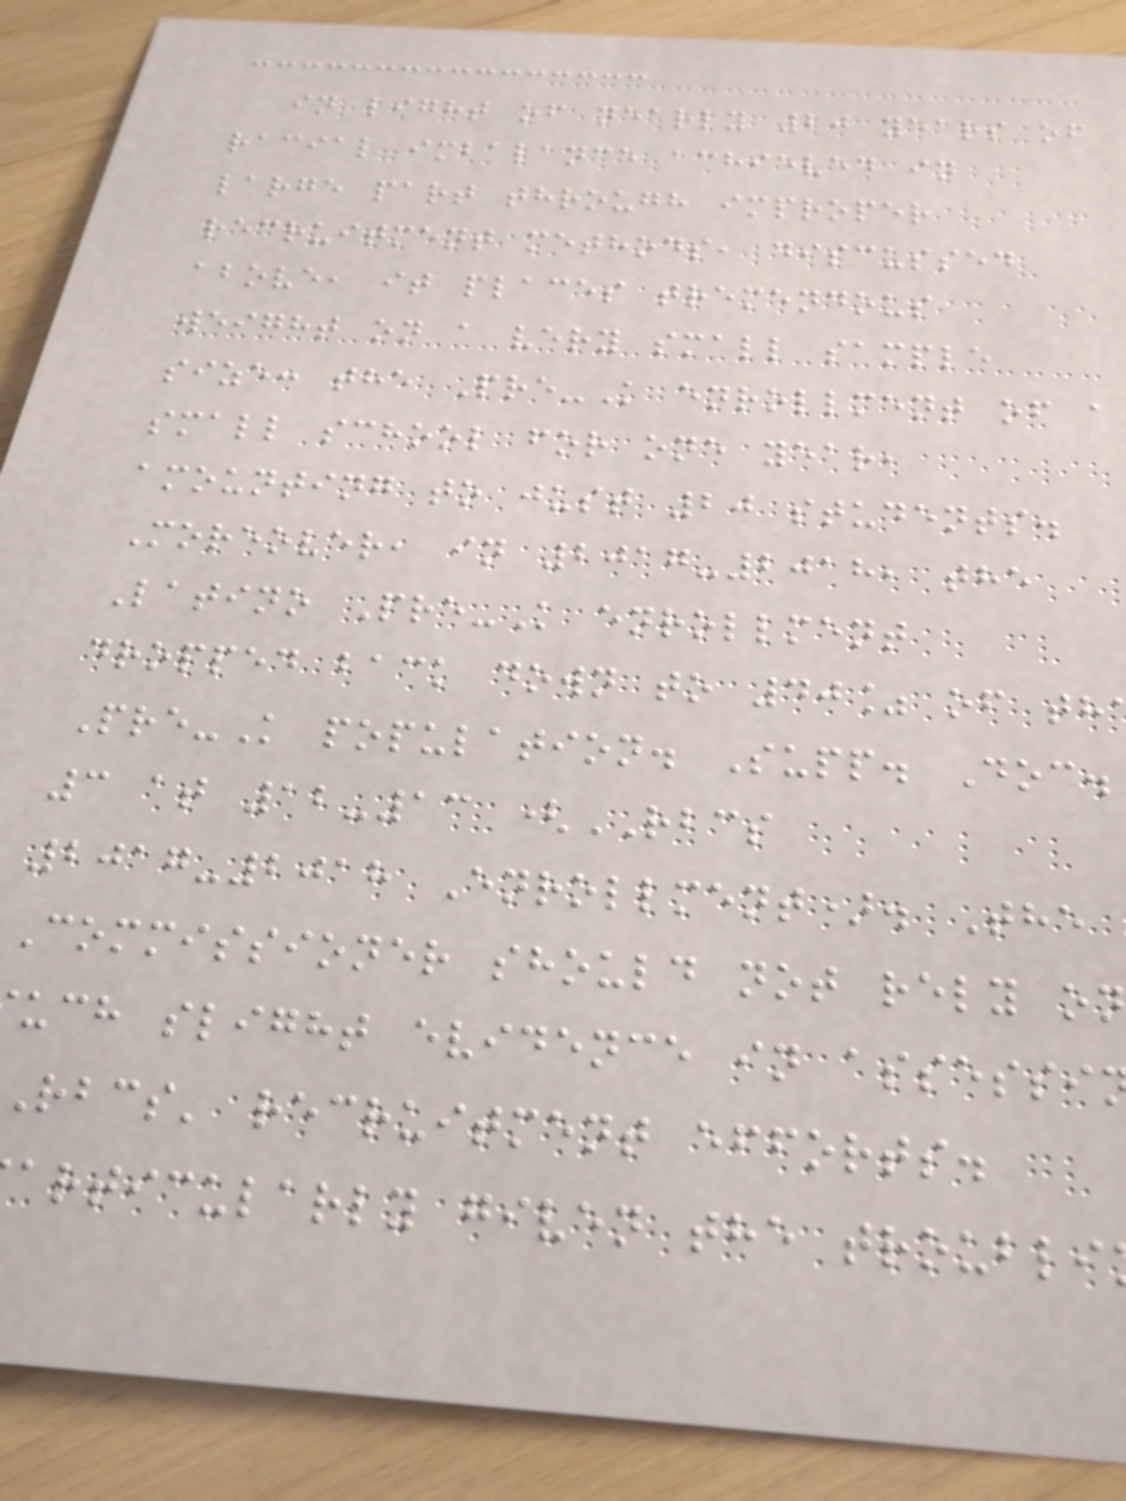in light of nearly 20 years of
racial imbalance achieved in
large part through improper
recruitment methods, discussed
above, it places tremendous
weight on a very small sample
size: the Pre-K enrollment of a
small school for one year,
amounting to just 20 students.
Moreover, in 2017-2018, the
Latino Pre-K enrollment
dropped back down to 40% of th
Pre-K population. Supp. Doc.
3 at 12-13 (RBCS
2017-2018 Enrollment). The
Commissioner should not rely on
uch slight evidence in assessi
rbcs' recruitment efforts.
articularly given the troubli
